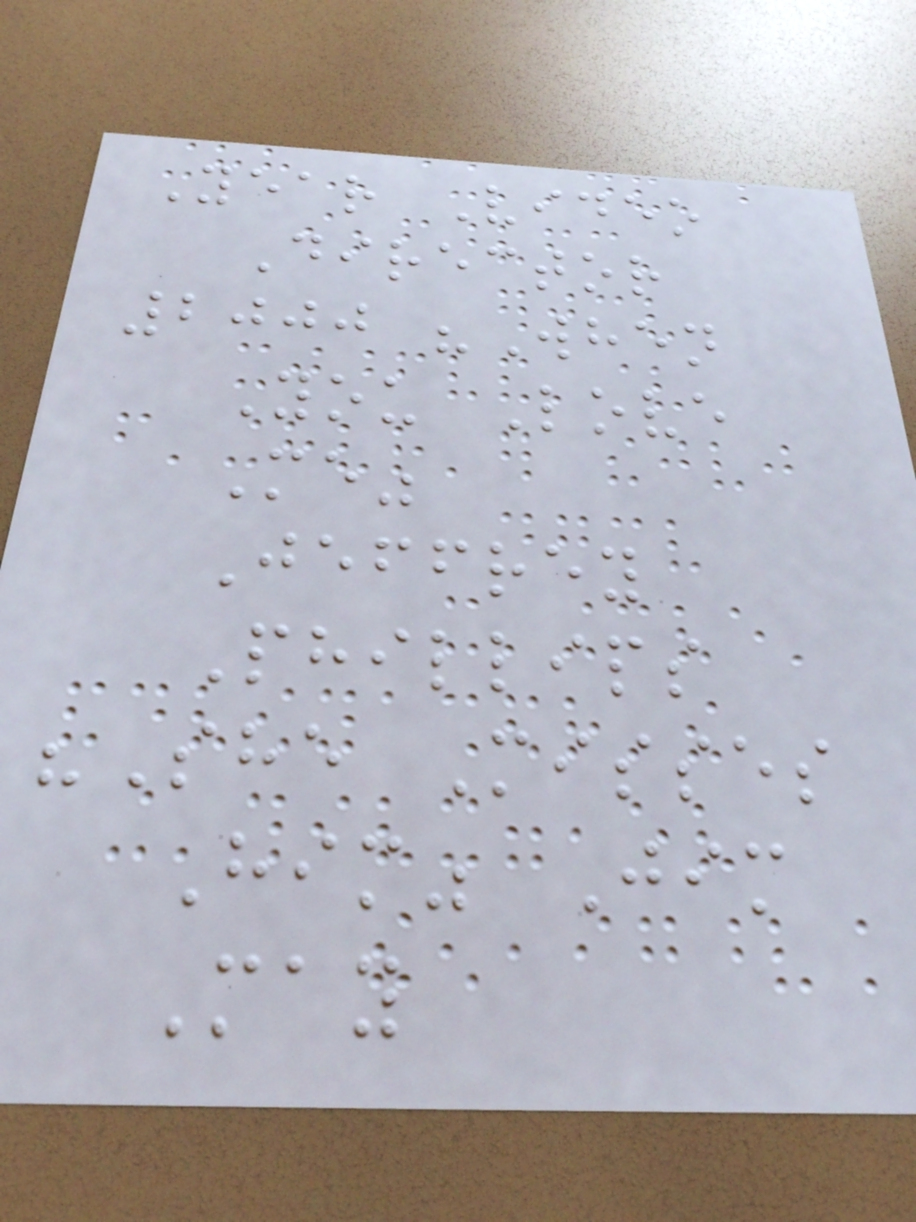Year Video
Director
2000 "When
You Love
Me"
Jeffrey
Phillips
"She Misses
Him" Jim
May
